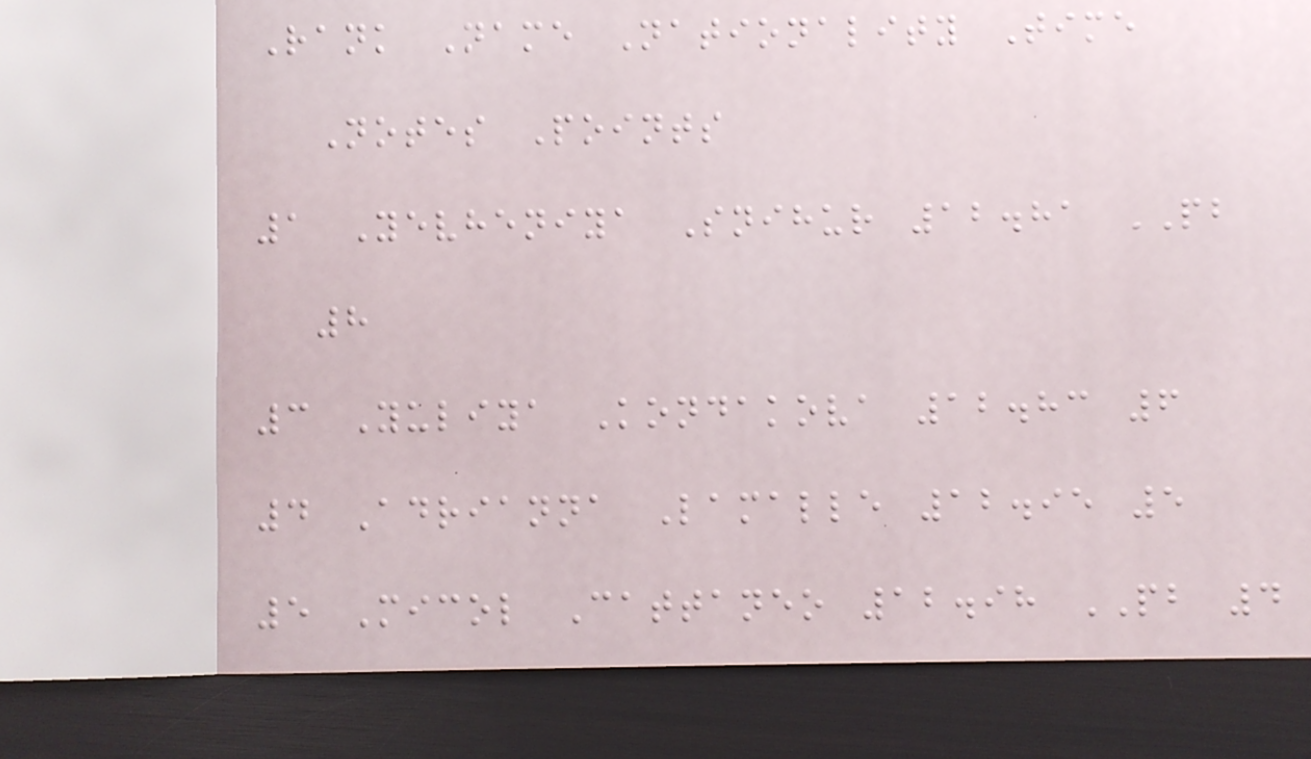Rank Name Nationality Time
Notes Points
1 Yevheniya Snihur 12.81 PB
8
3 Yuliya Kondakova 12.83 6
4 Adrianna Lamalle 12.95 5
5 Micol Cattaneo 12.98 PB 4
